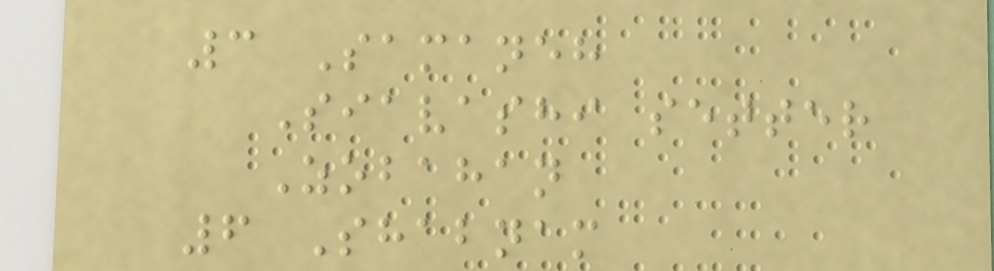3 Samaneh
Siavashi setter
Zobahan
6 Shabnam
